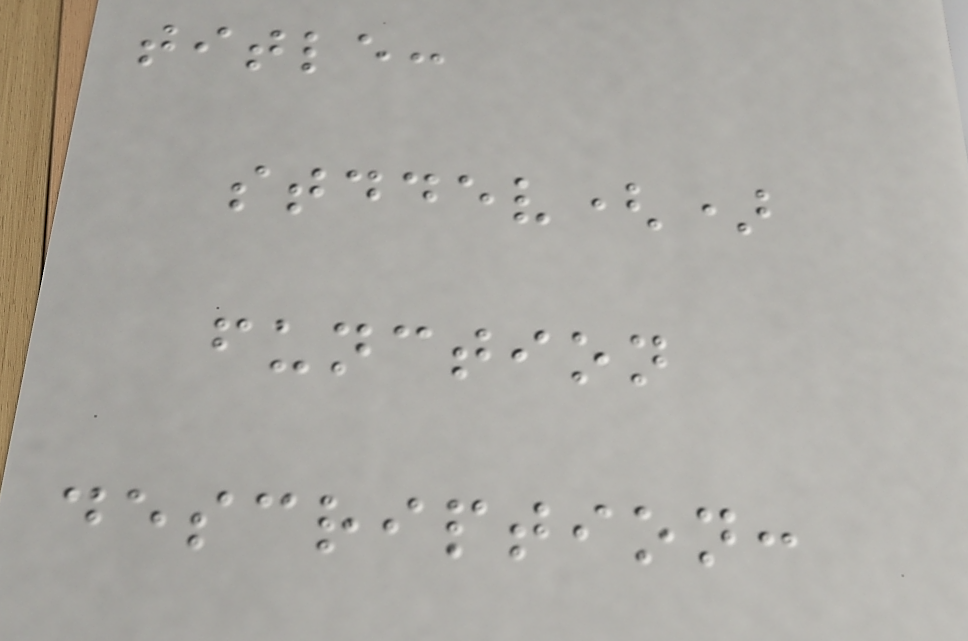title:
stddev()
function
description:
